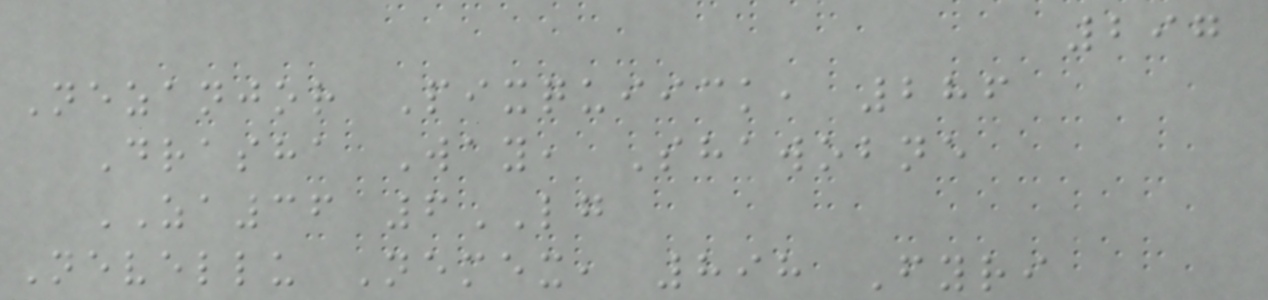297
Nezanjor Pixquiick, 286
Drasha Way, Shawobne
ZA36 6LG
Nevellu Nemex, 898 Fyri
